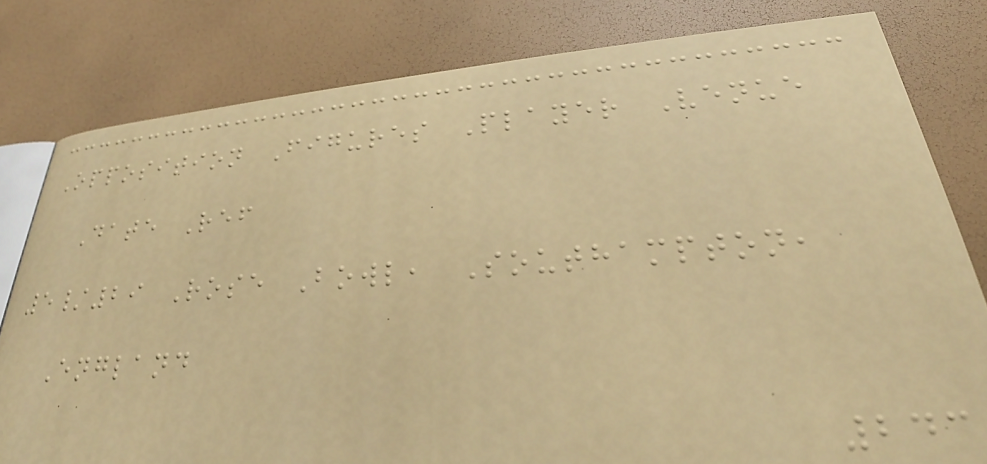Opposition Figures Player Venue
Date Ref
5/29 Rose Bowl, Southampton,
England
243
